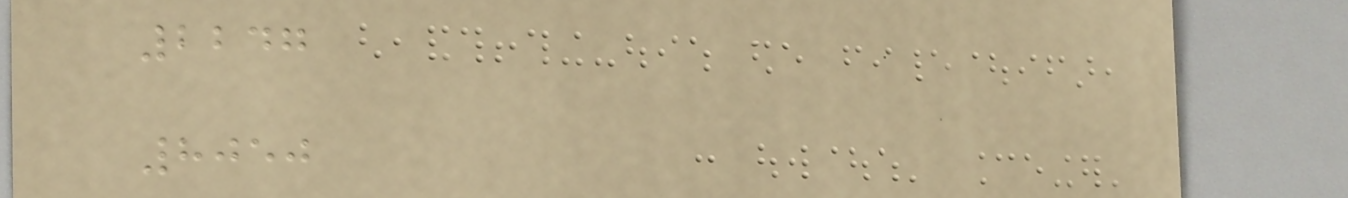2247
8050
